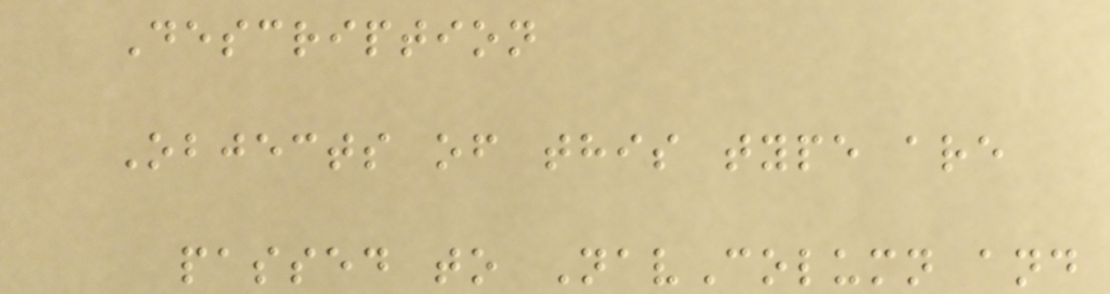Description
Objects of this type are
passed to NavColumn and
